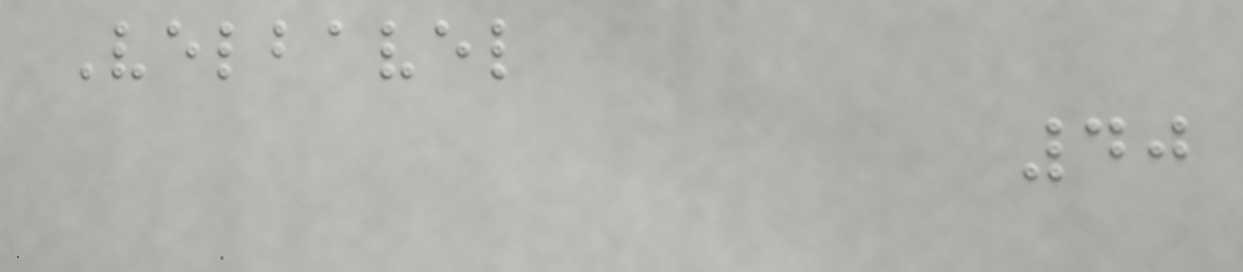Velbavel
40
